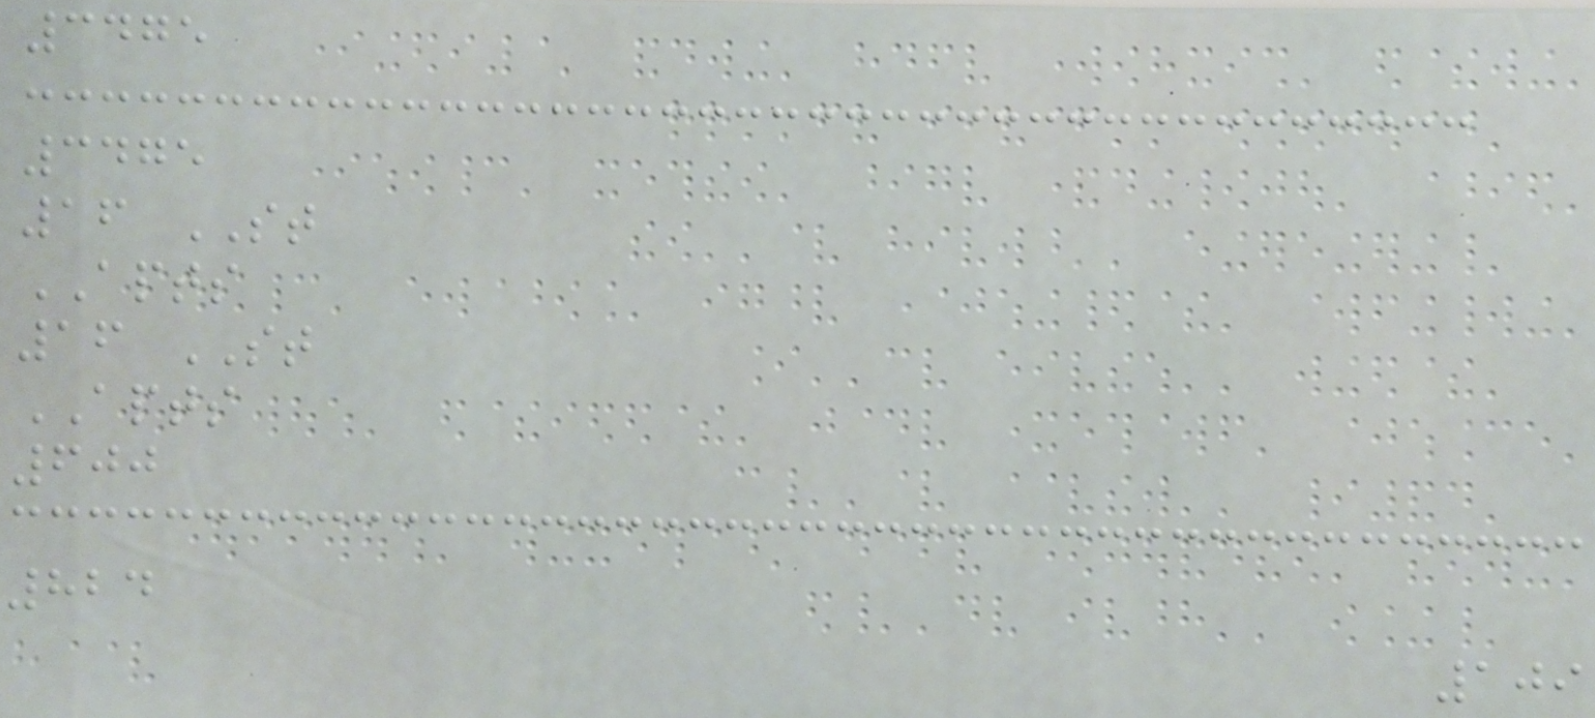3475
3475
16 ST
APTS
16 ST
APTS
600
824
109
